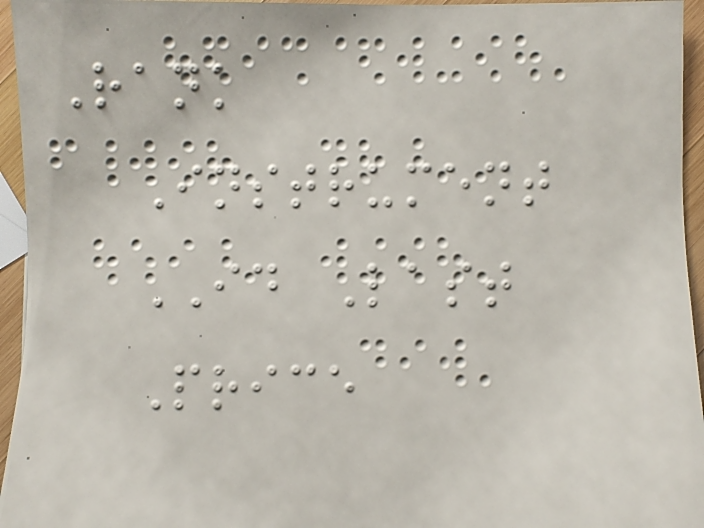Rank
Instrument
ID Last
Price
